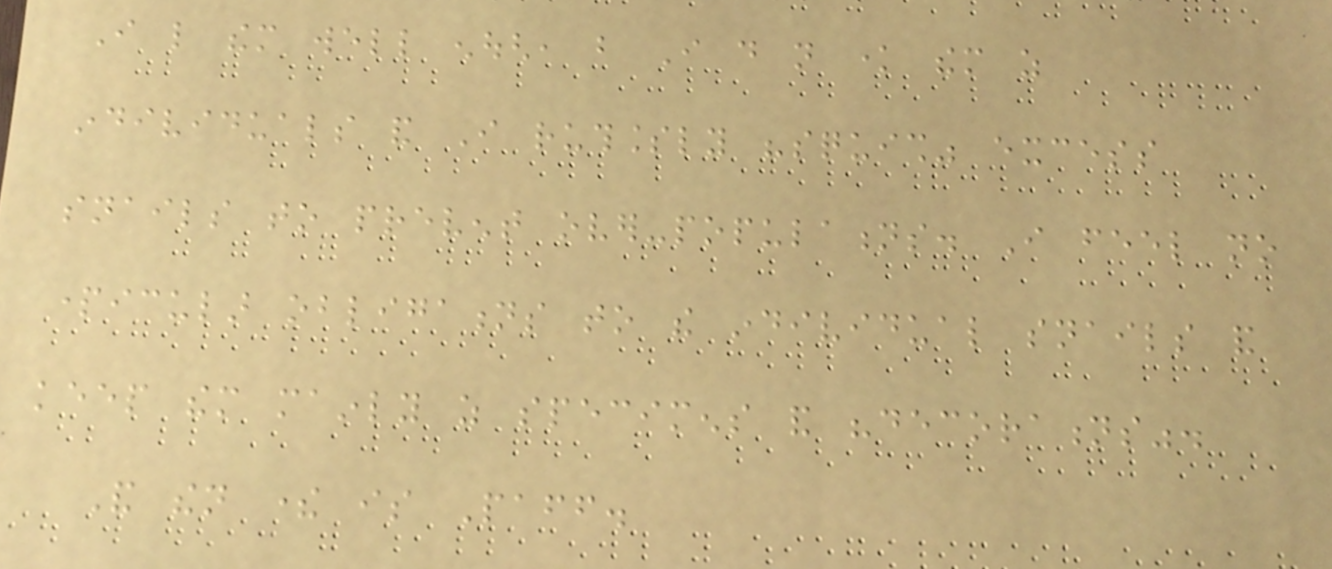I like them well enough, but I do not know them as
individuals and I ruthlessly "squish" excess
snails to prevent over-populations. I feel no
particular obligations to the individual snails and
keep them mainly as specimens and "decorations".
And then there is Paff.
